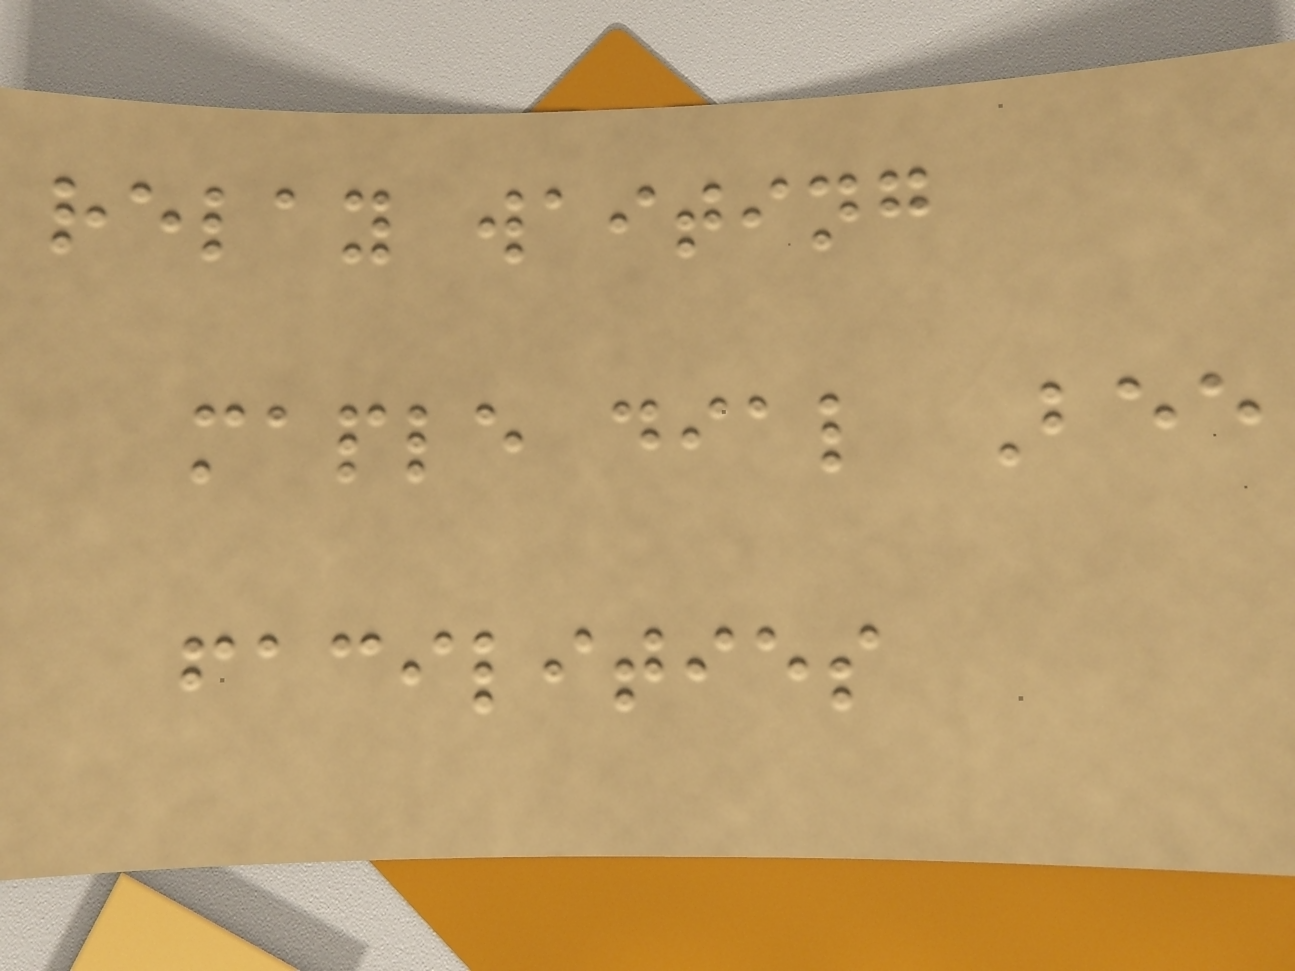relay waiting
maple dial Bee
facilities
